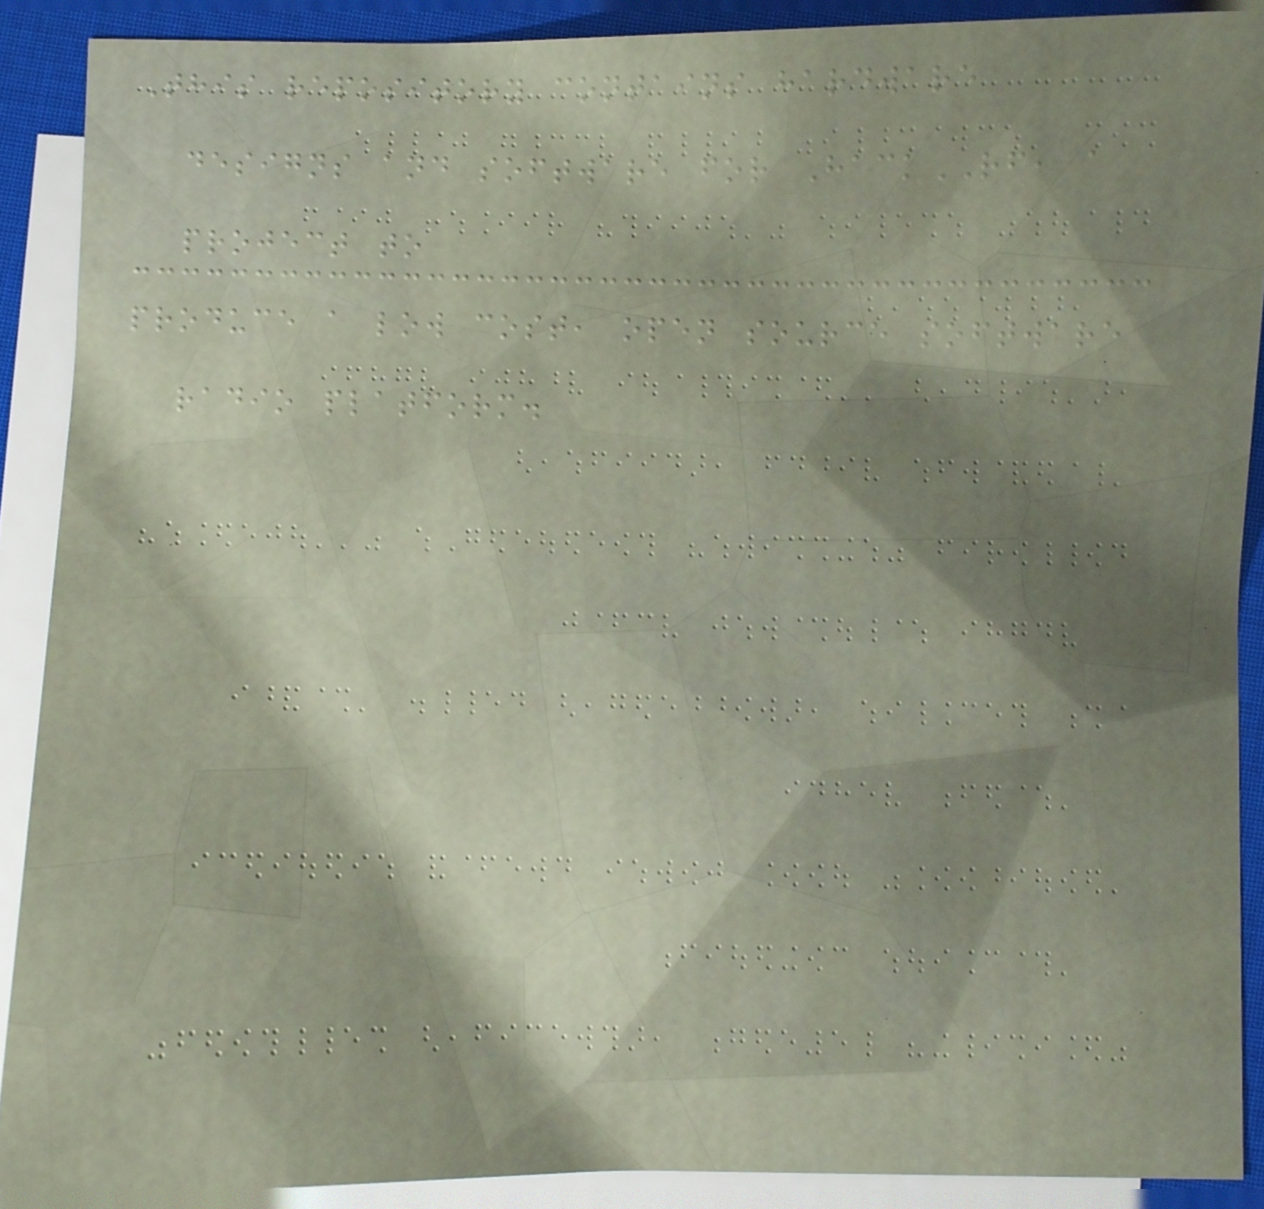This repository contains hardware
designs and software for HackRF, a
project to
produce a low cost, open source software
radio platform.
